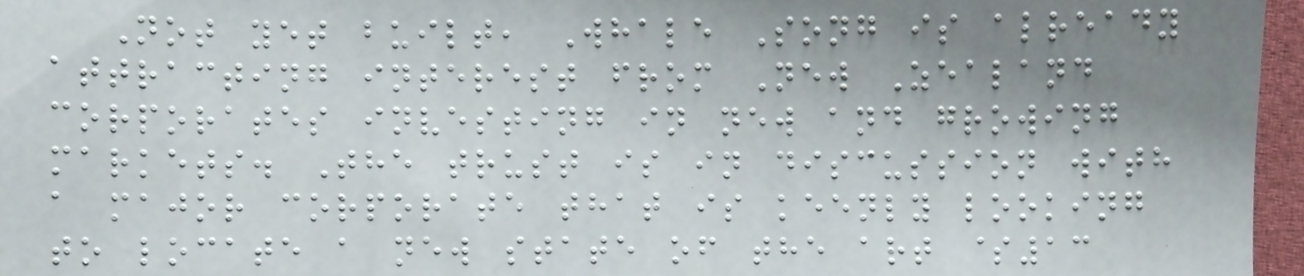Not yet built, Whale Song is already
attracting interest from New Zealand
corporates investing in new and growing
markets. The trust is in discussion with
a major corporate that is keenly looking
to locate a new state of the art $13
